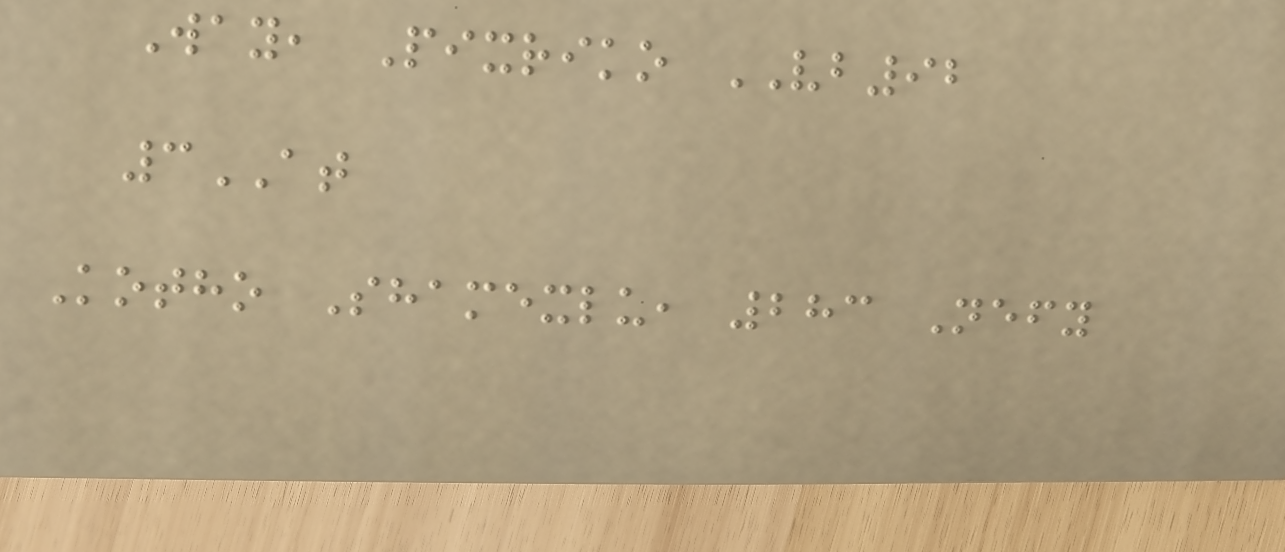Way, Pixriko VB92
3AT
Kotho Shamexlu, 283 Nefy
